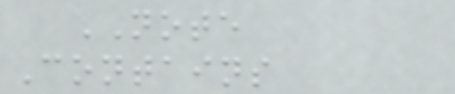NOTE
Contains
